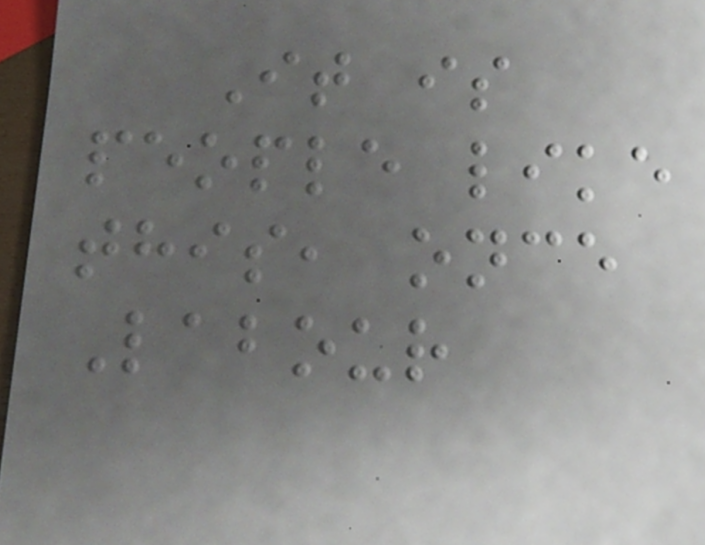It is
people like
this, once
Labour
